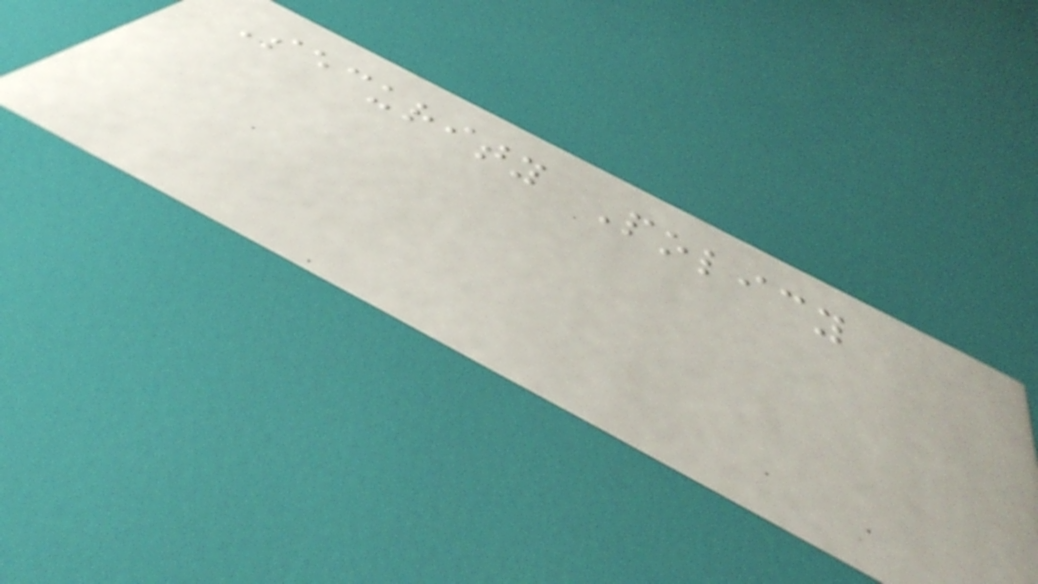Security Policy
